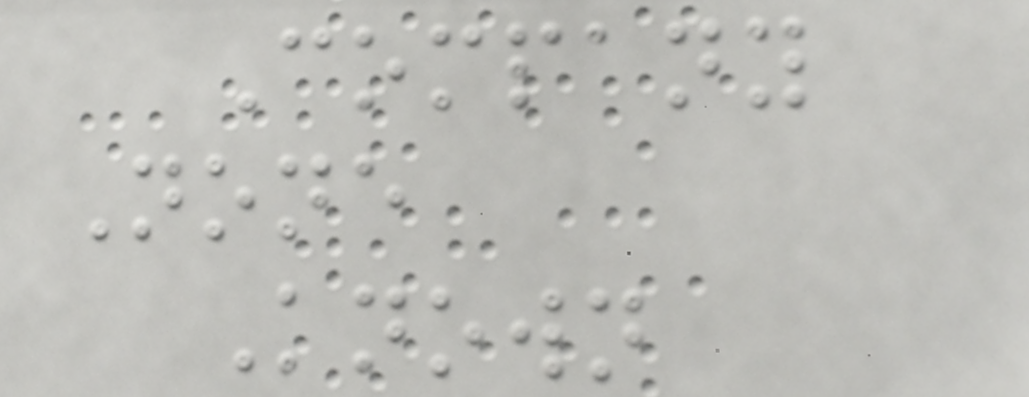Company
None
Known
